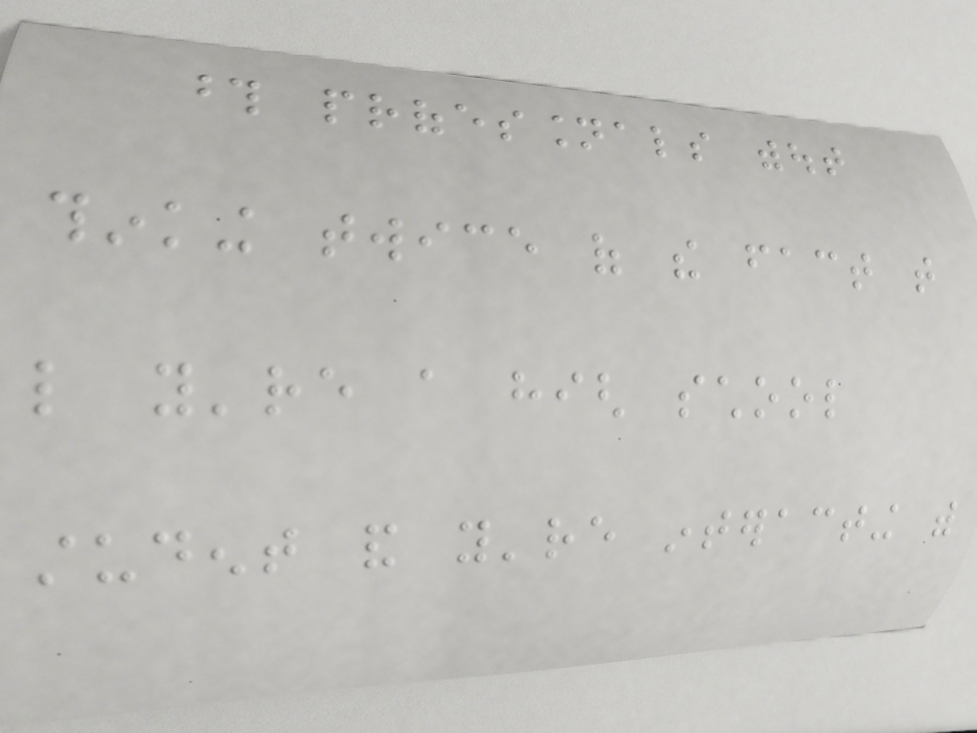those professionals without
thinking twice of the fact that
like you're a high school
student and you're interacting with
